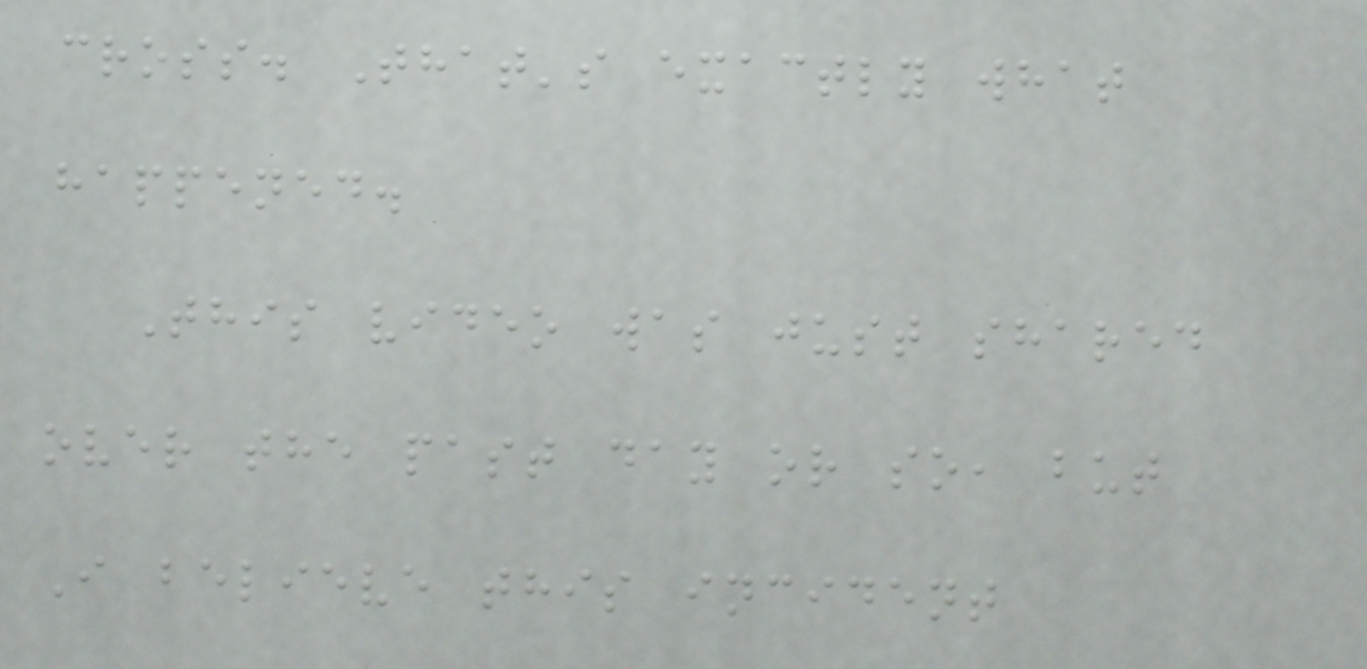cross. That's exactly what
happened.
This video was just shared
over the past day or so, but
I believe this incident
